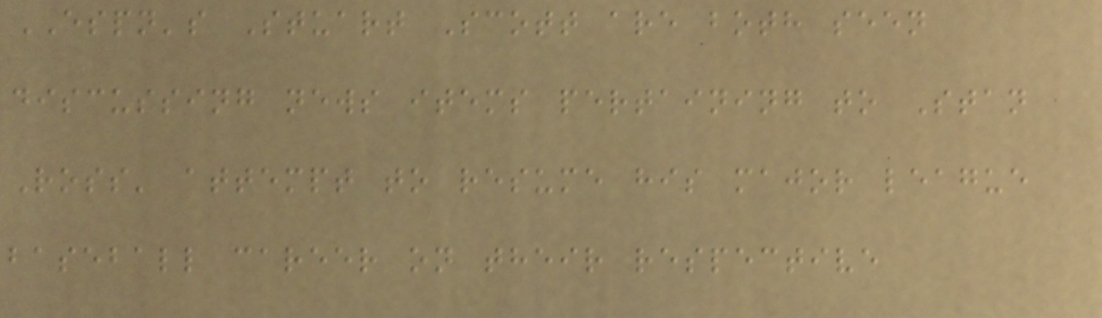ESPN's Stuart Scott are both seen
discussing news items pertaining to Stan
Ross' attempt to resume his major league
baseball career on their respective
